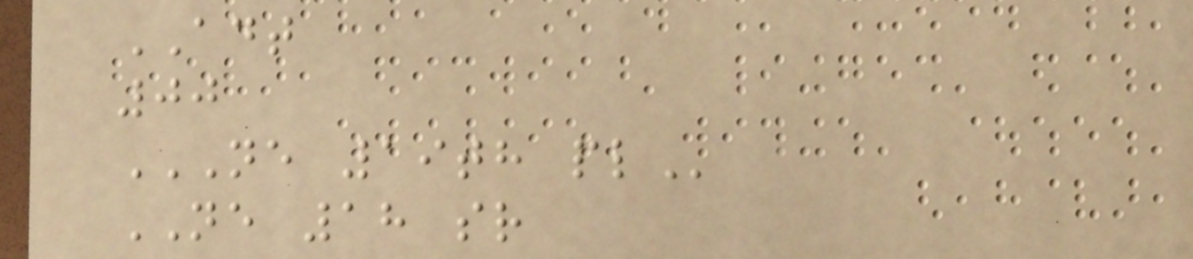ADT
00
NE 19TH PL
NE 18 sr
